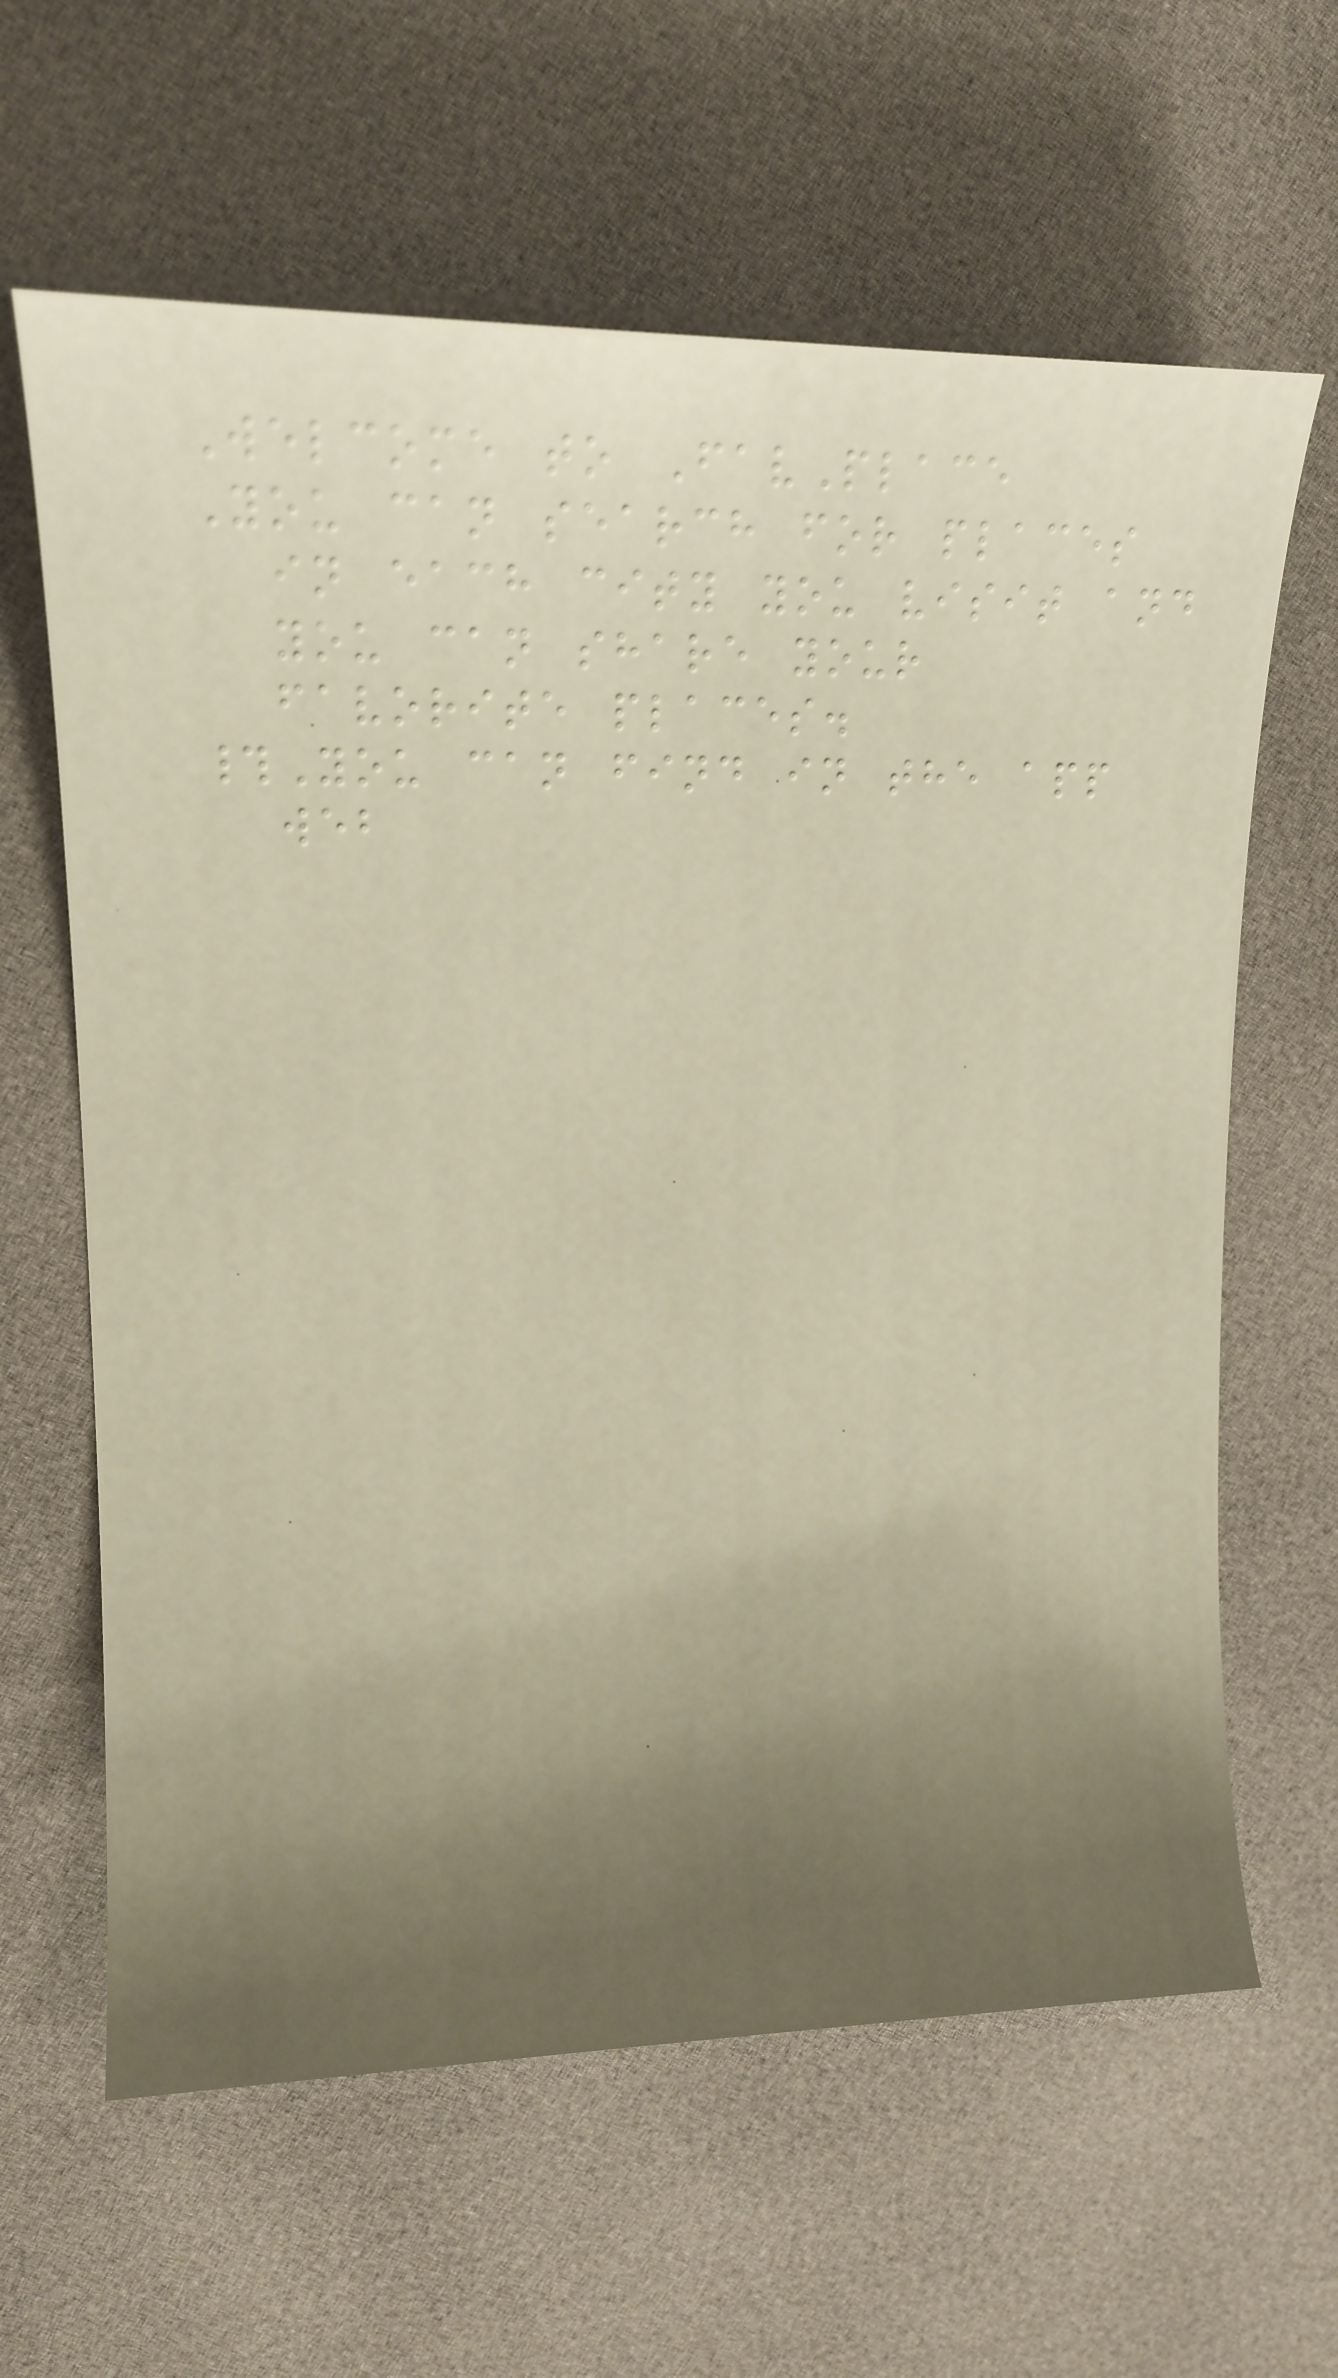Welcome to FavPlace
You can search for places
in each city you visit and
you can share your
favorite places.
#You can find in the app
web
